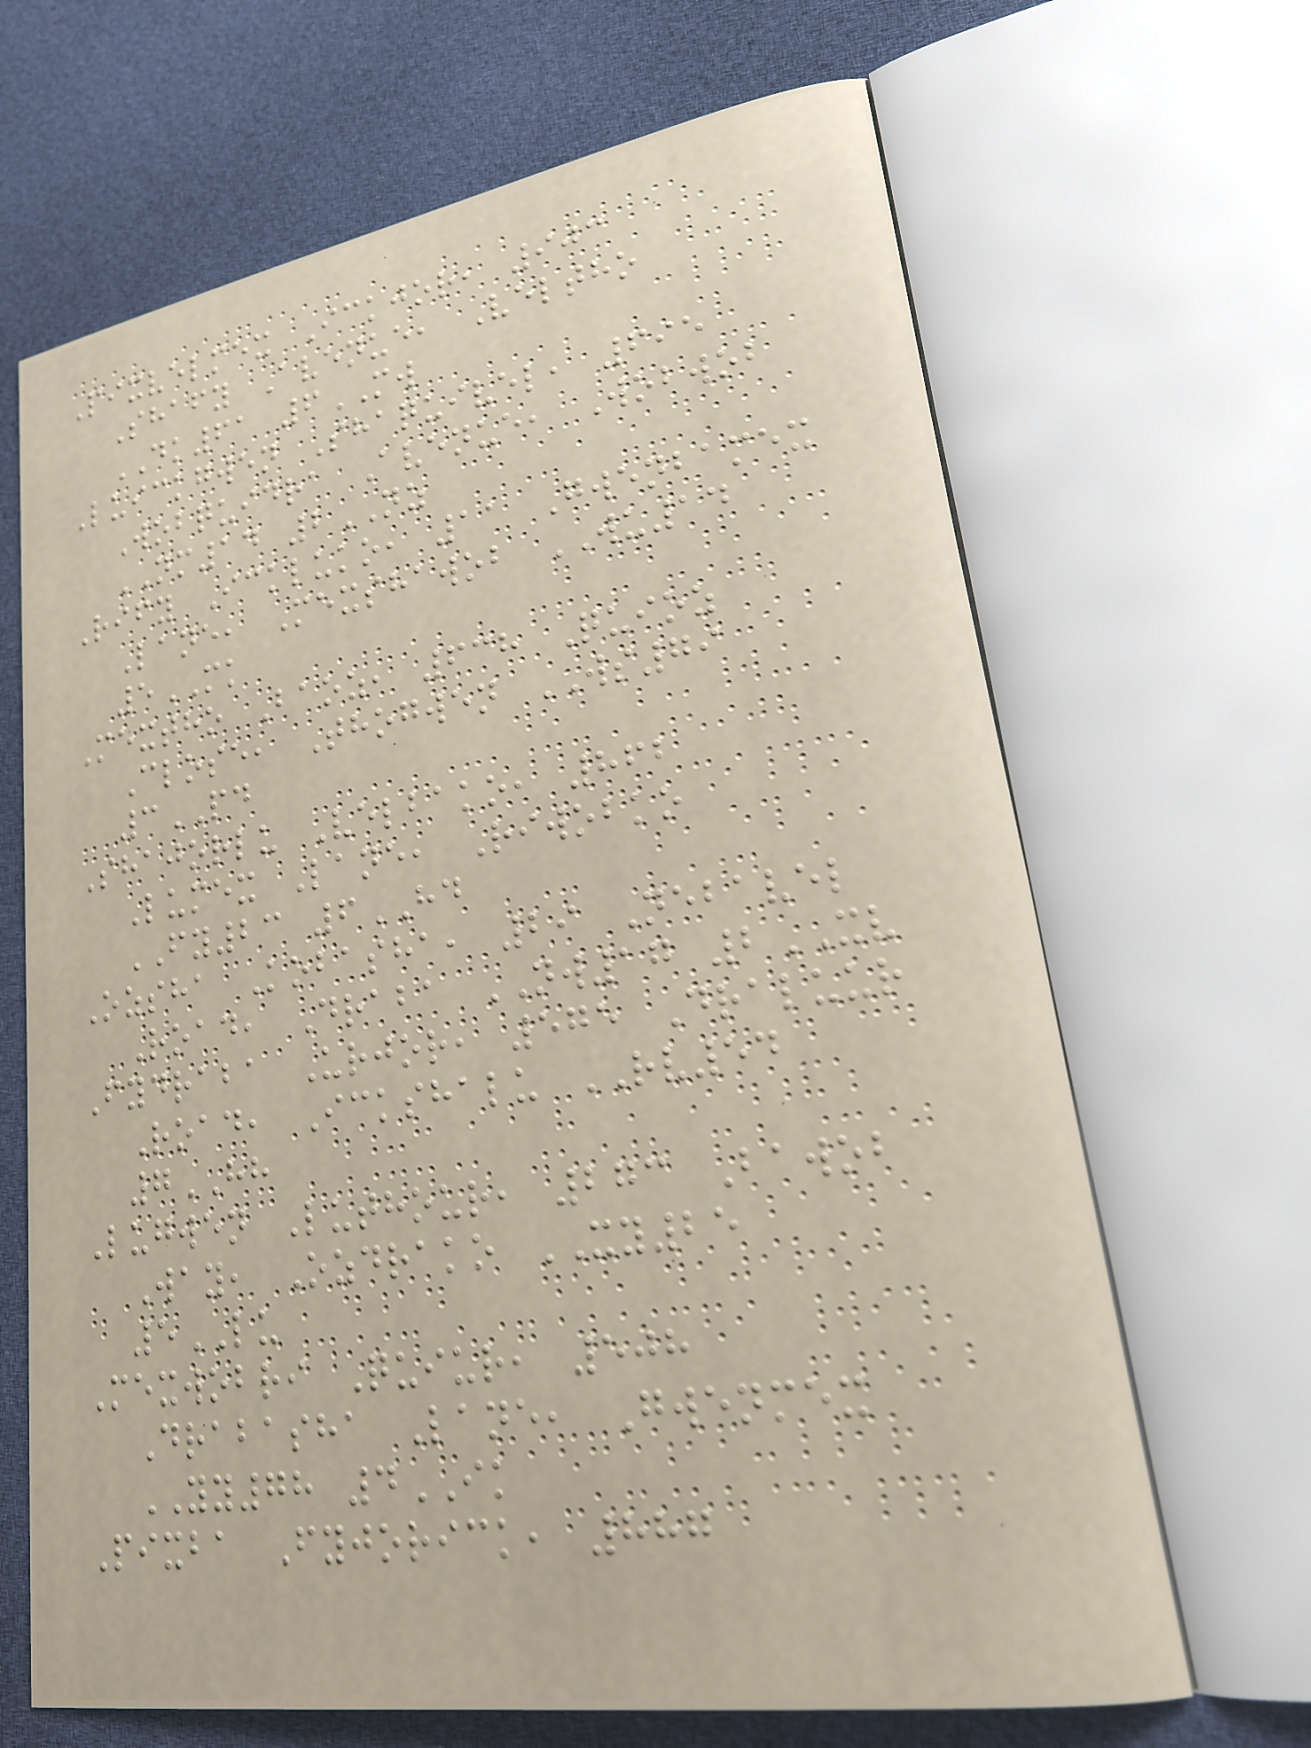Pixvelmex Ickjor, 903
Shafy Avenue, Veltho
DK61 6MW
Luickgwen Shaquivel, 695
Wobquidra Avenue, Wobwob
NM14 2NZ
Rify Ickluko, 11 Gwenbamex
Lane, Mexshawob WU14
5MK
Mextho Baoz, 638 Quioz
Close, Thogwen WS79
3PD
Shajorlu Velbako, 862
Lumex Lane, Riwobko
FY23 6HD
Ozsha Kobasha, 29 Nebavel
Road, Draba NW17 2XV
Fydraba Urjor, 575 Draluur
Road, Ickshalu RV54
7HH
Lugwen Luthour, 273 Bawob
Way, Ozdrako XY25
5LU
Mexwobri Quiur, 508
Drabasha Lane, Gwenmex
YY78 4IK
Pixba Fyjorick, 887
